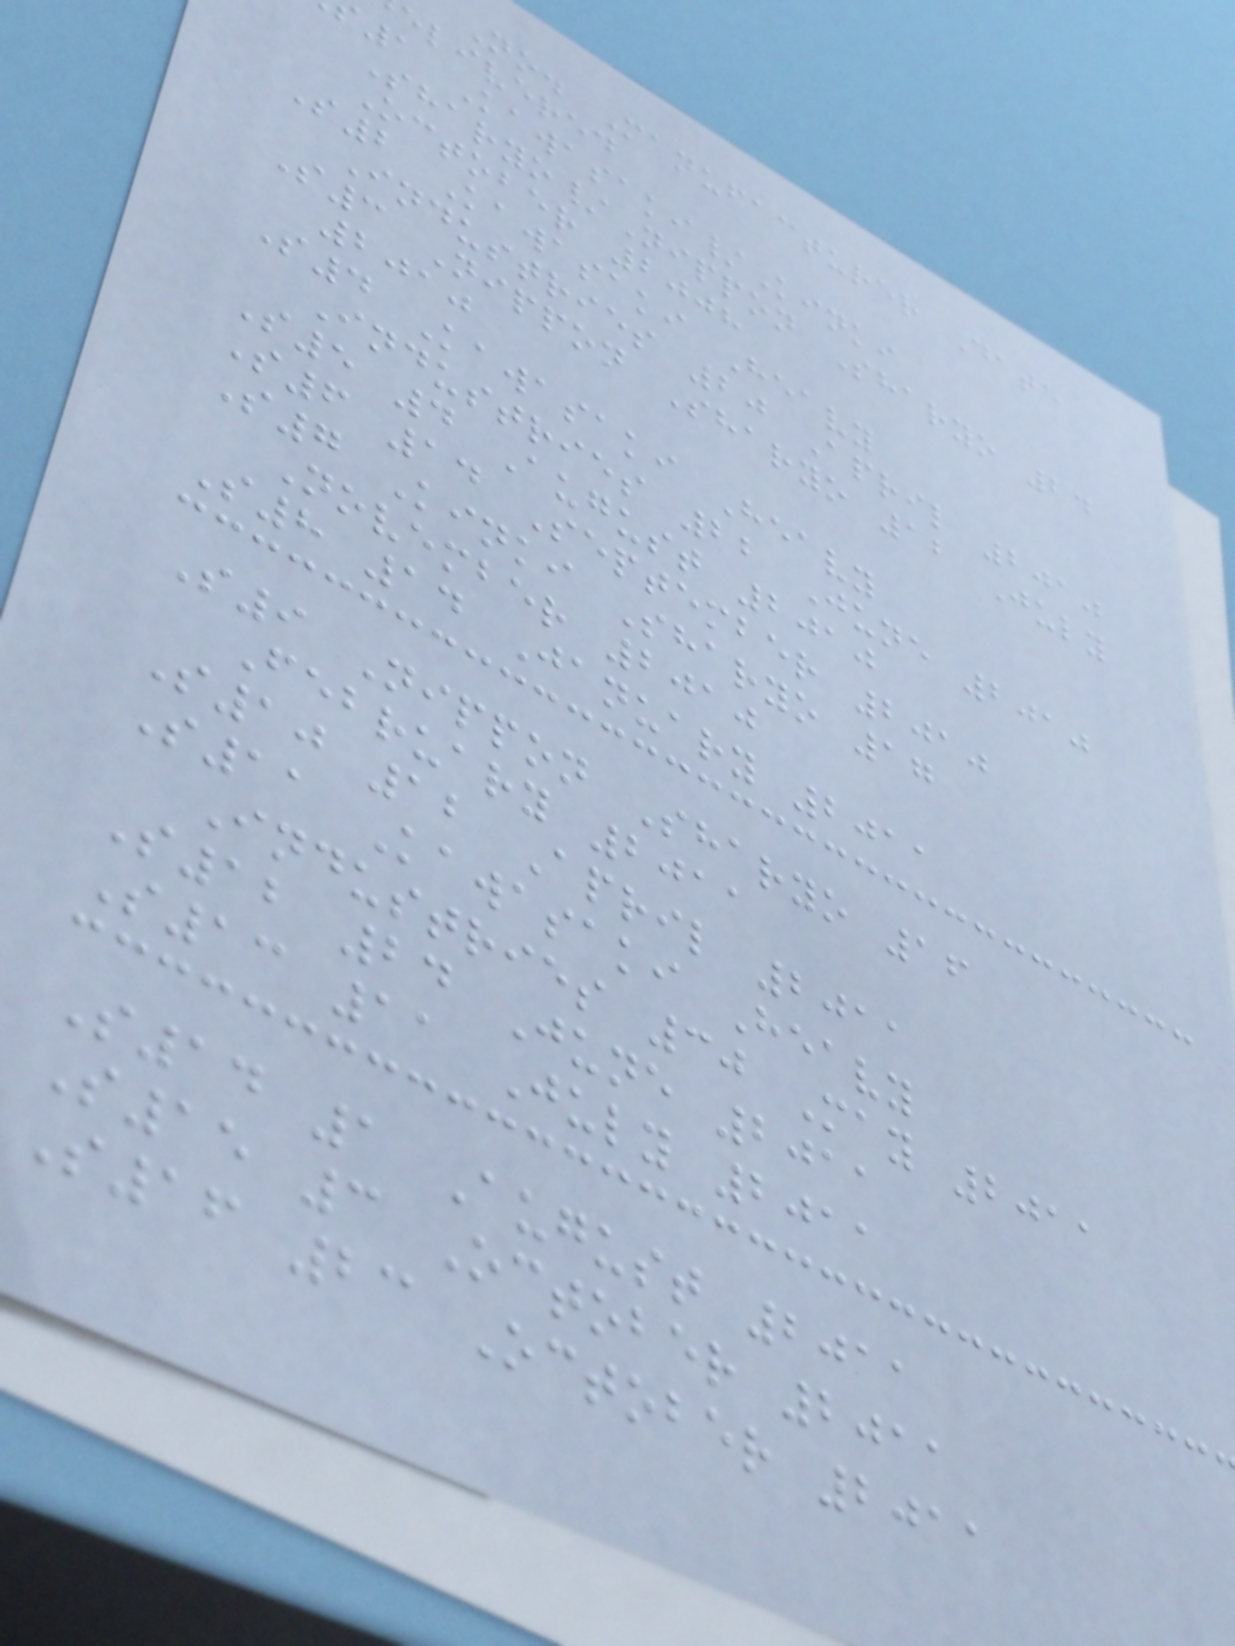No. Manufacturer Date
elivered
1 Kawasaki/Kinki
Sharyo/Nippon Sharyo 24
October 2008
S2 Kawasaki Heavy
Industries 20 April 2010
S3 Nippon Sharyo 12 July
2010
S4 Kawasaki Heavy
Industries 22 June 2010
S5 4 August 2010
S6 14 September 2010
S7 Kinki Sharyo 17
November 2010
S8 14 January 2011
S9 Nippon Sharyo 16
February 2011
S10 12 April 2011
S11 Kawasaki Heavy
Industries 30 May 2011
S12 24 June 2011
S13 11 July 2011
S14 1 August 2011
S15 3 October 2011
S16 23 October 2011
